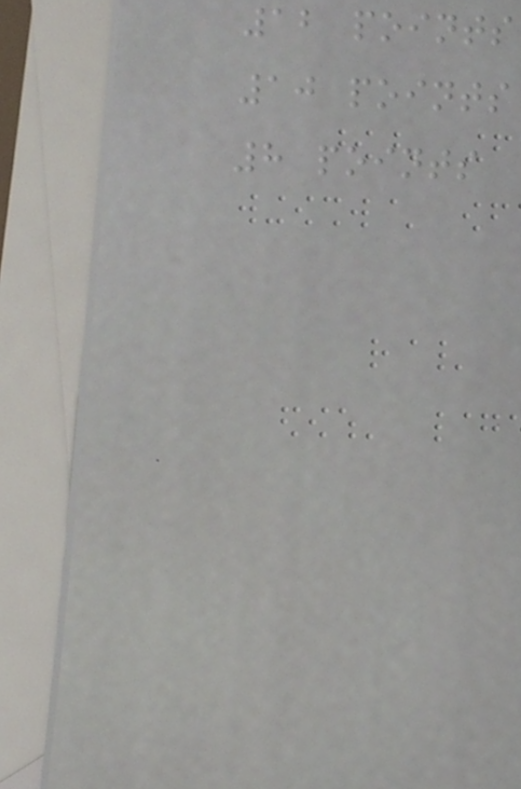12 points
10 points
8 points
